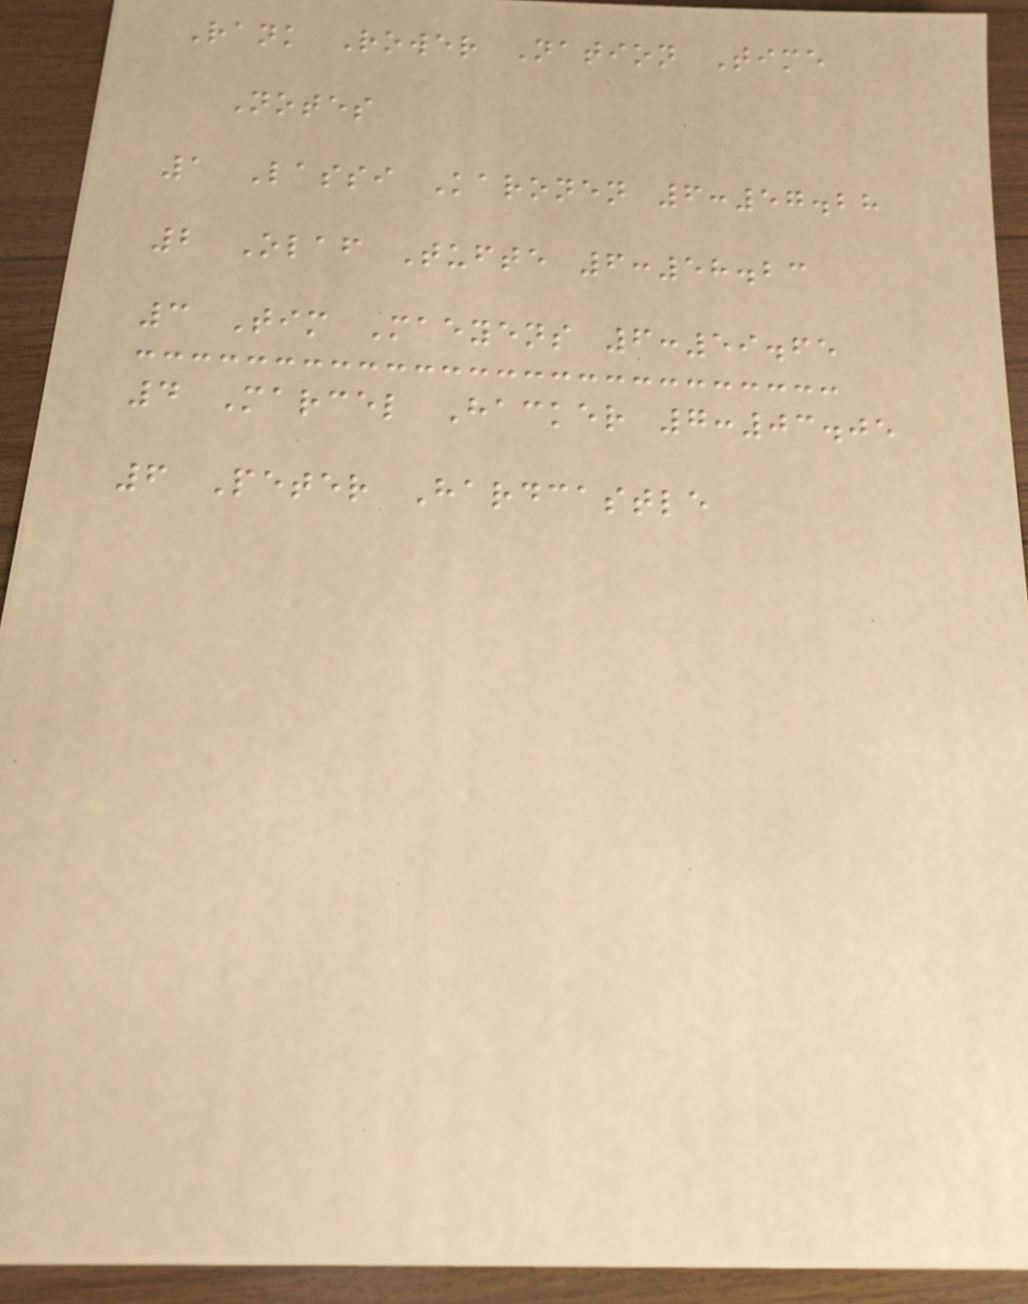Rank Rower Nation Time
Notes
1 Lassi Karonen 6:57.28
2 Olaf Tufte 6:58.23
3 Tim Maeyens 6:59.65
4 Marcel Hacker 7:03.05
6 Peter Hardcastle
